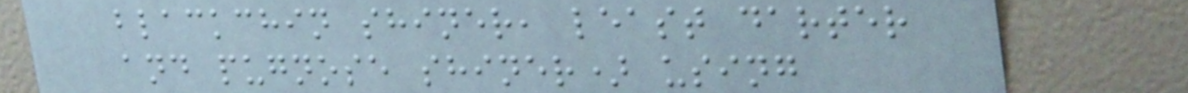blackchin shiner, least darter
and pugnose shiner) using
